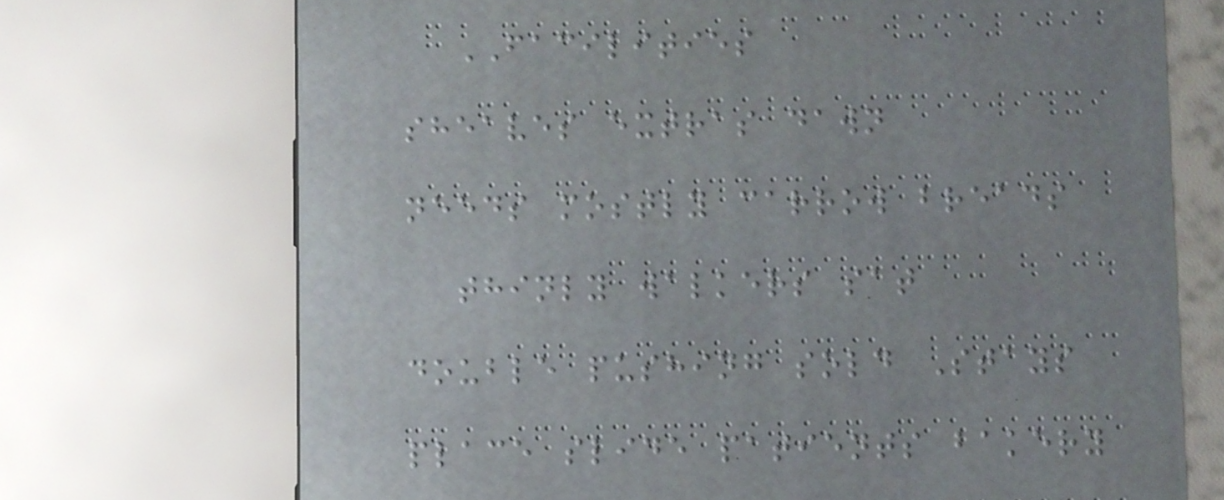FACILITIES
sheaves extras dawn
needs mostly carrow breads
thinly walkers sat
double pushing sold Stays
place slide patients bakery
